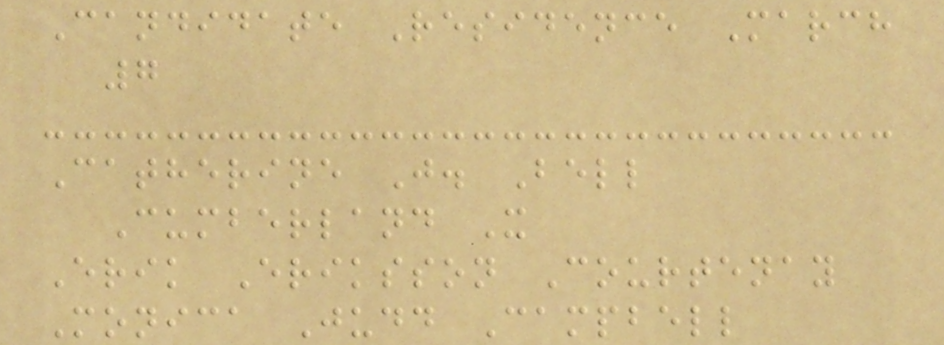Candidate Residence March
7
Catherine J. Bell
Cumberland X
Erik Eriksson Courtenay
Monica Judd Campbell
